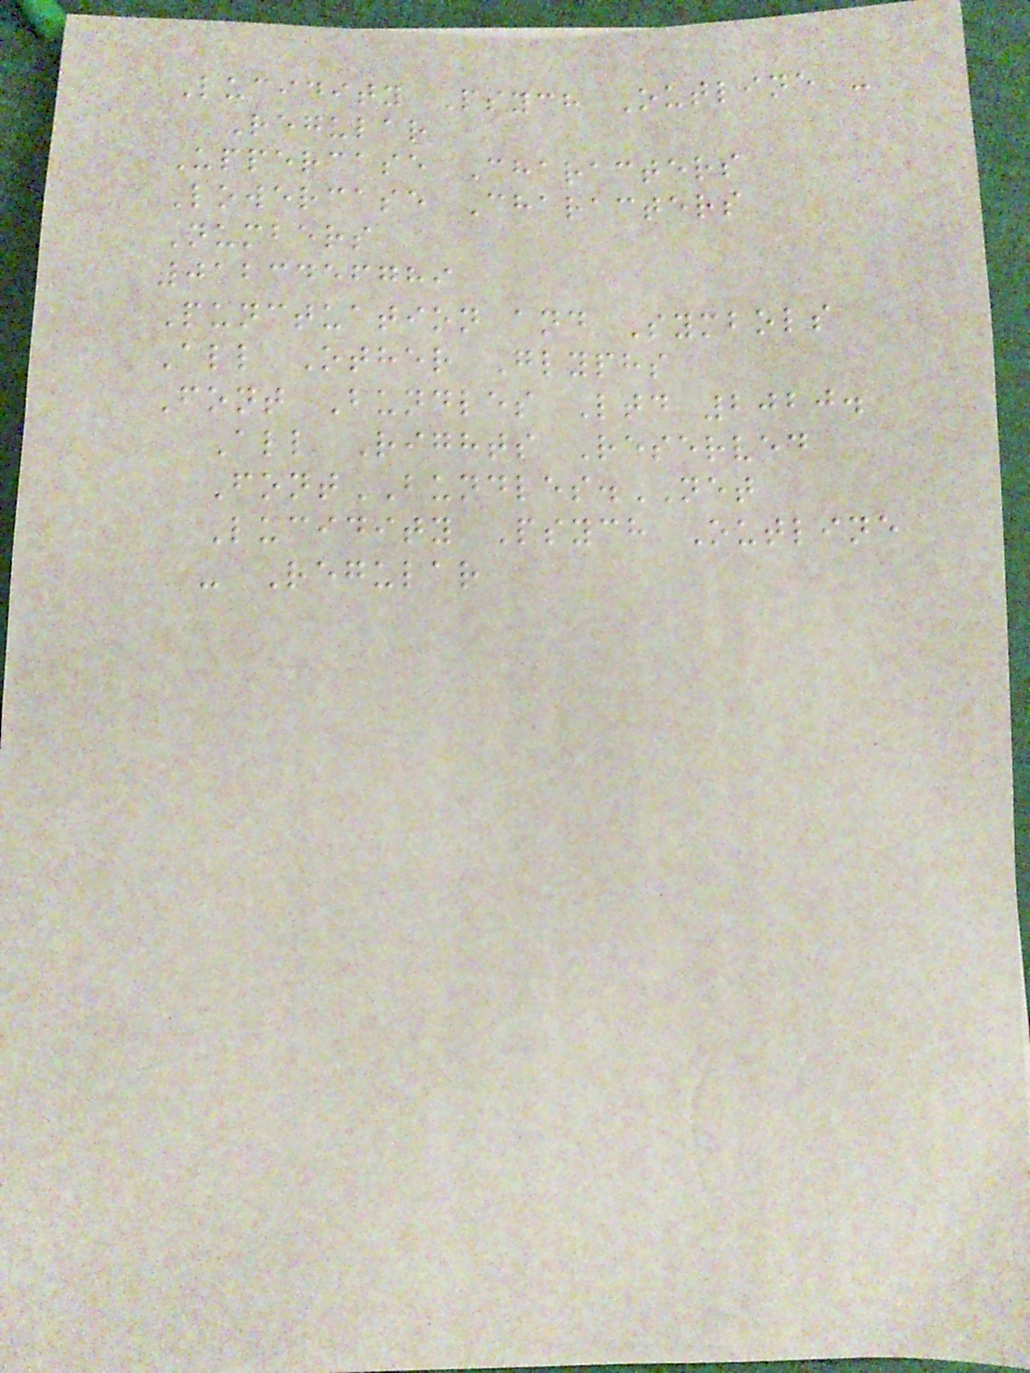Lucidity Psych Outline -
Regular
Uppercase Characters
Lowercase Characters
Numbers
0123456789
Punctuation and Symbols
All Other Glyphs
Font Bundles Ltd 2020.
All Rights Reserved
FontBUNDLES.NET
Lucidity Psych Outline
- Regular
